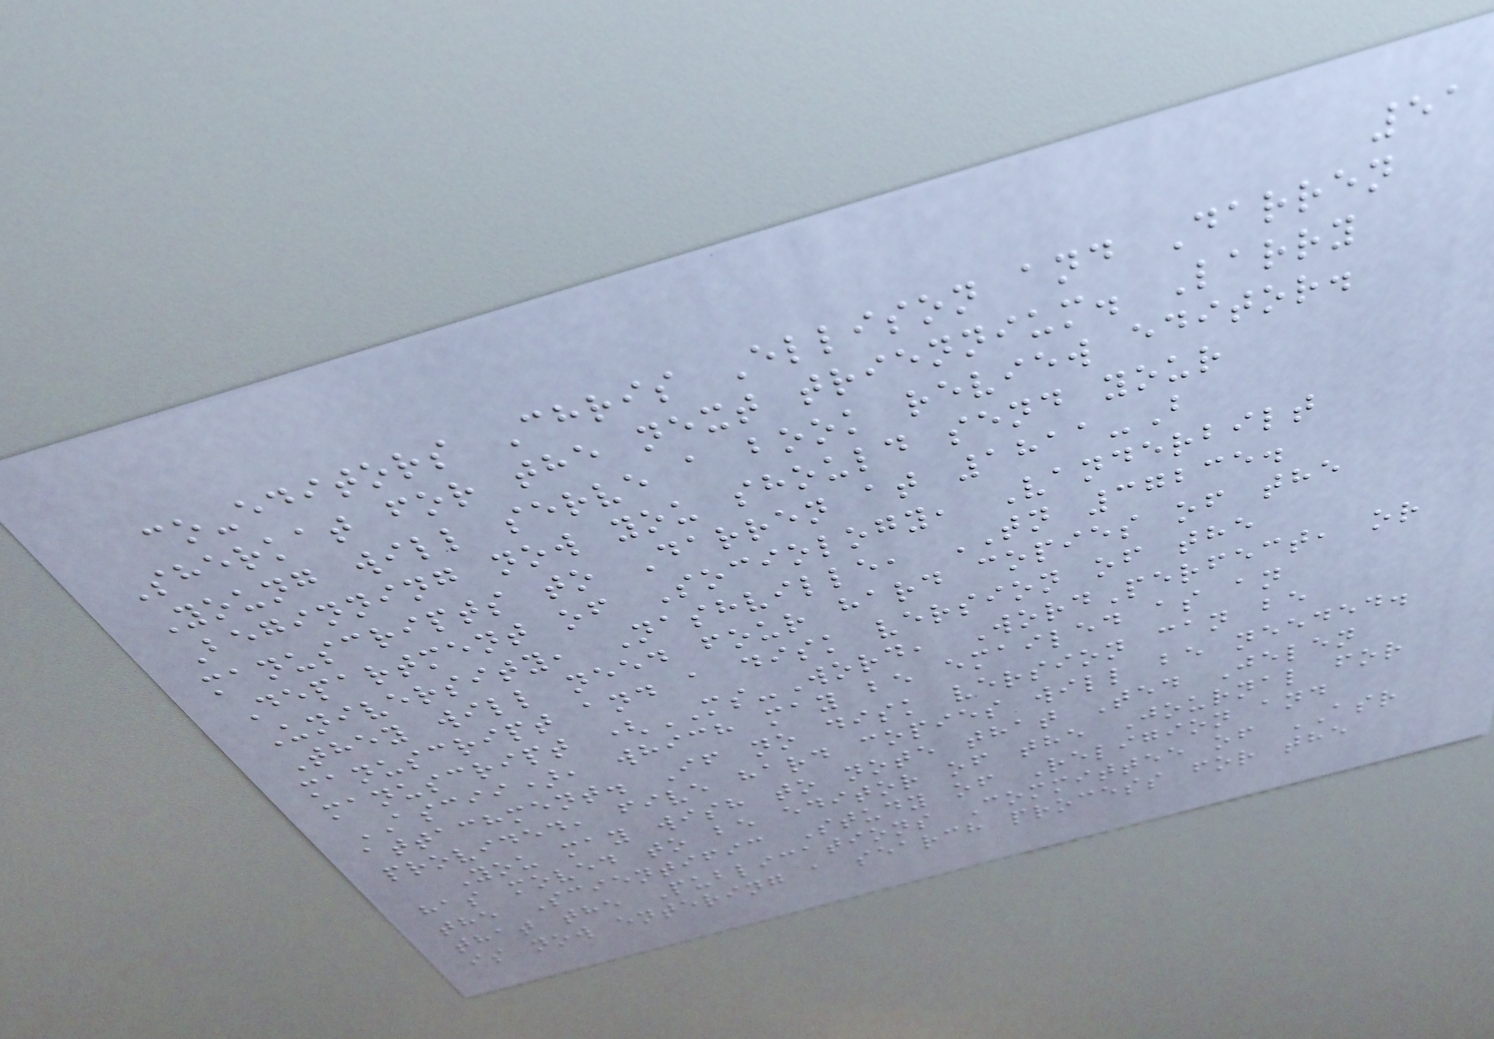51
co-editors Chris Ellison and Darren
Sherkat for the next triennium. Larry
Young will serve a book review editor.
Beginning now you should send your
manuscripts to Darren at 1811-B
Department of Sociology, Vanderbilt
University, Nashville, TN 37235.
They will need four hard copies of the
manuscript and a disk version of the
manuscript (MS-Word, WordPerfect, or
ASCII), which may be emailed as an
attachment. If no disk version can be
provided, five hard copies will be needed.
You may wish to note that Ted Jelen
has moved to be editor of the Journal for
the Scientific Study of Religion and
that the Publications Committee of ASR
is now entering a search process for the
